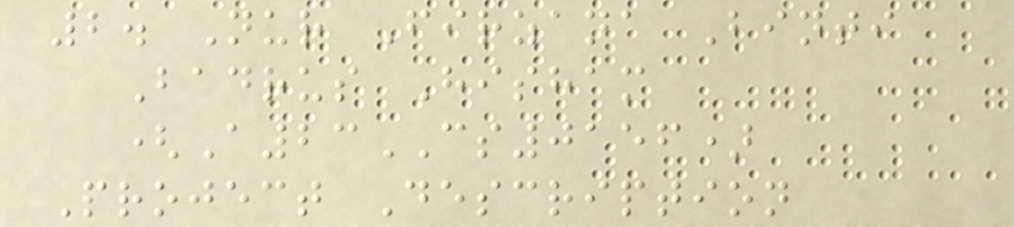2. Nur Firzana Binti
Badrus Hisham
(A23CS0156)
Project Description
